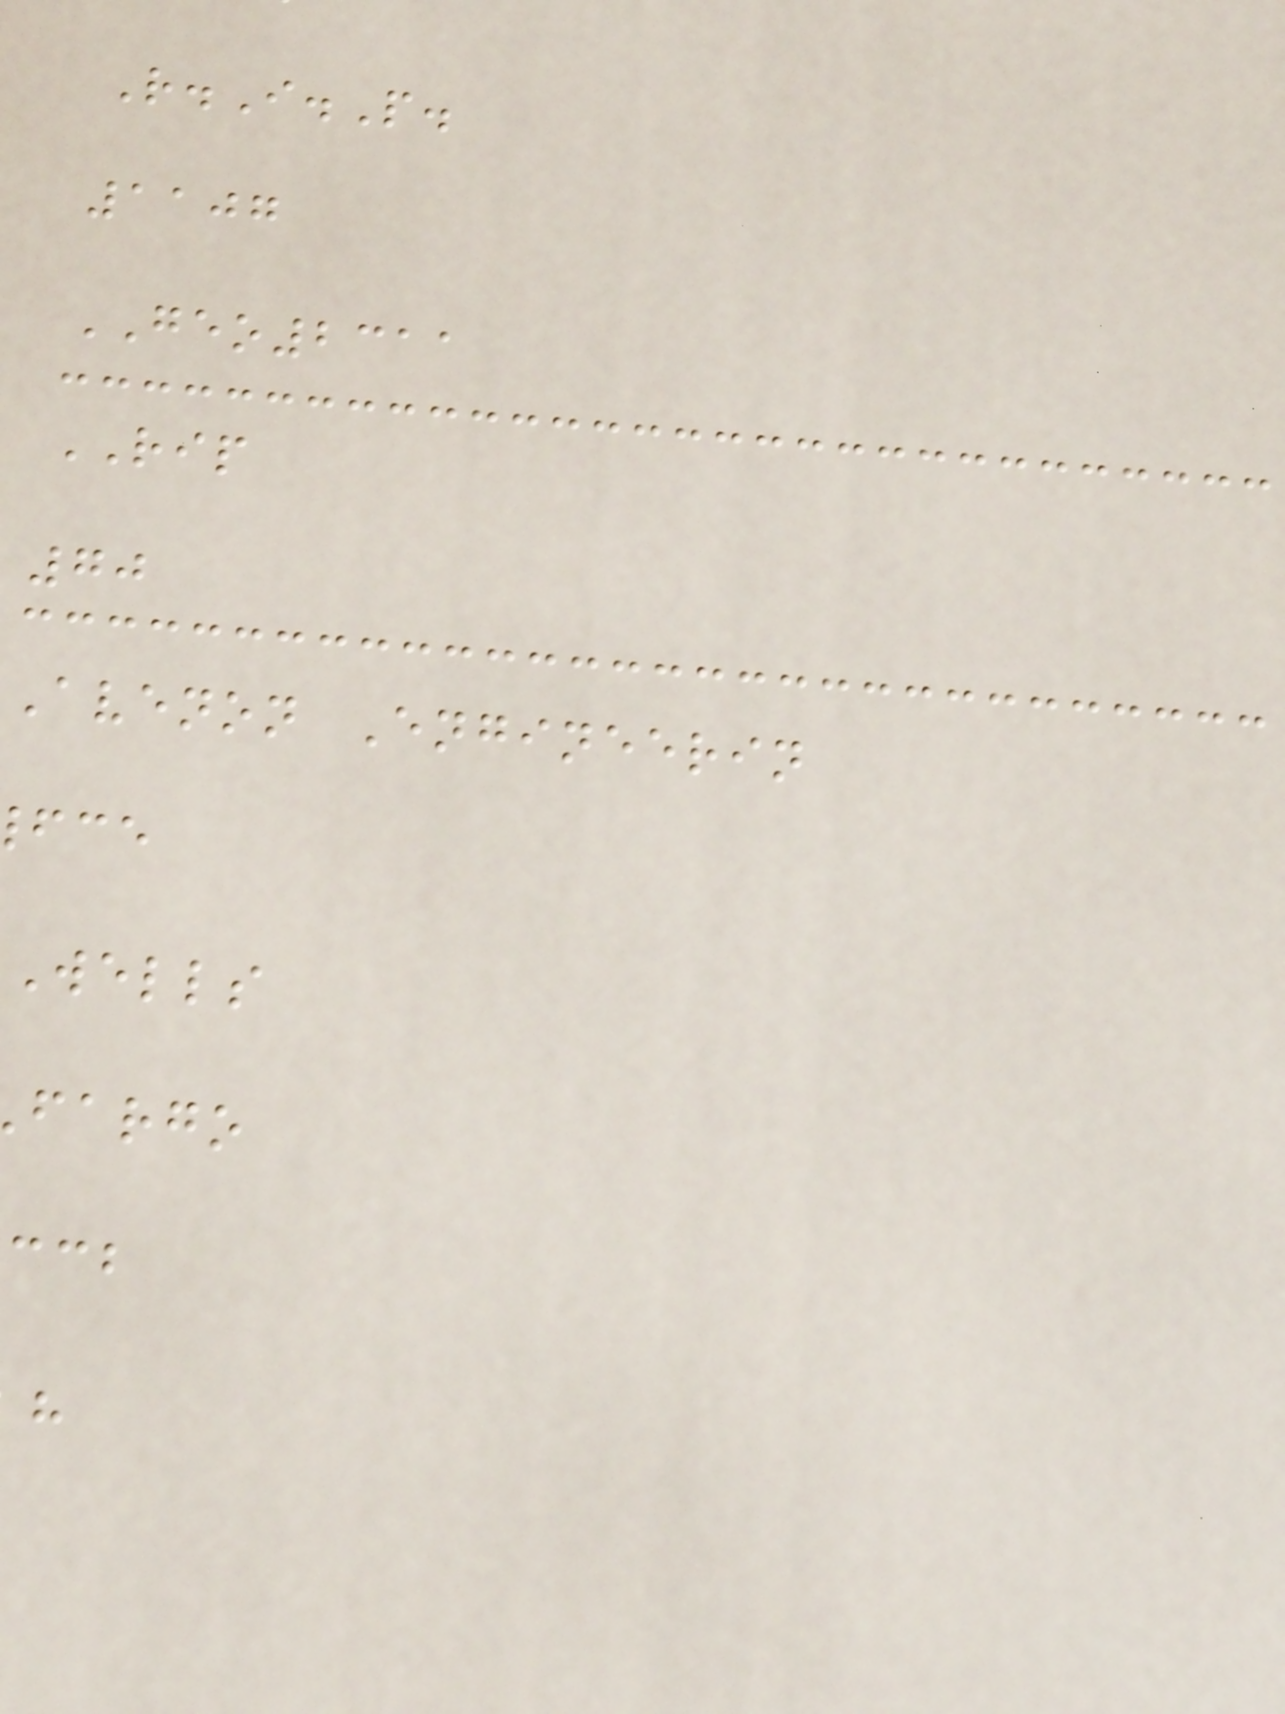R.I.P.
1107
GEO2311
RIP
70
Avenon Engineerin
wells
fargo
